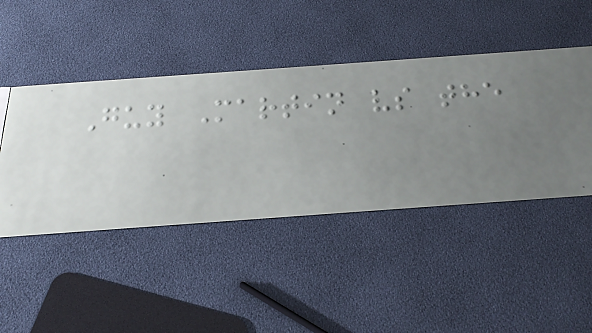Guy Martin vs the
